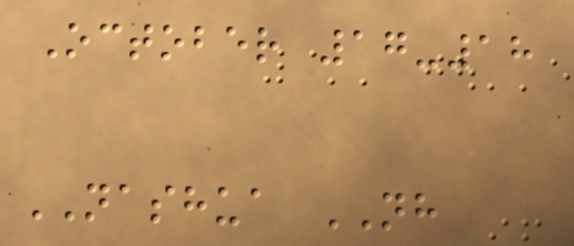October 17-18
NASHUA NH
